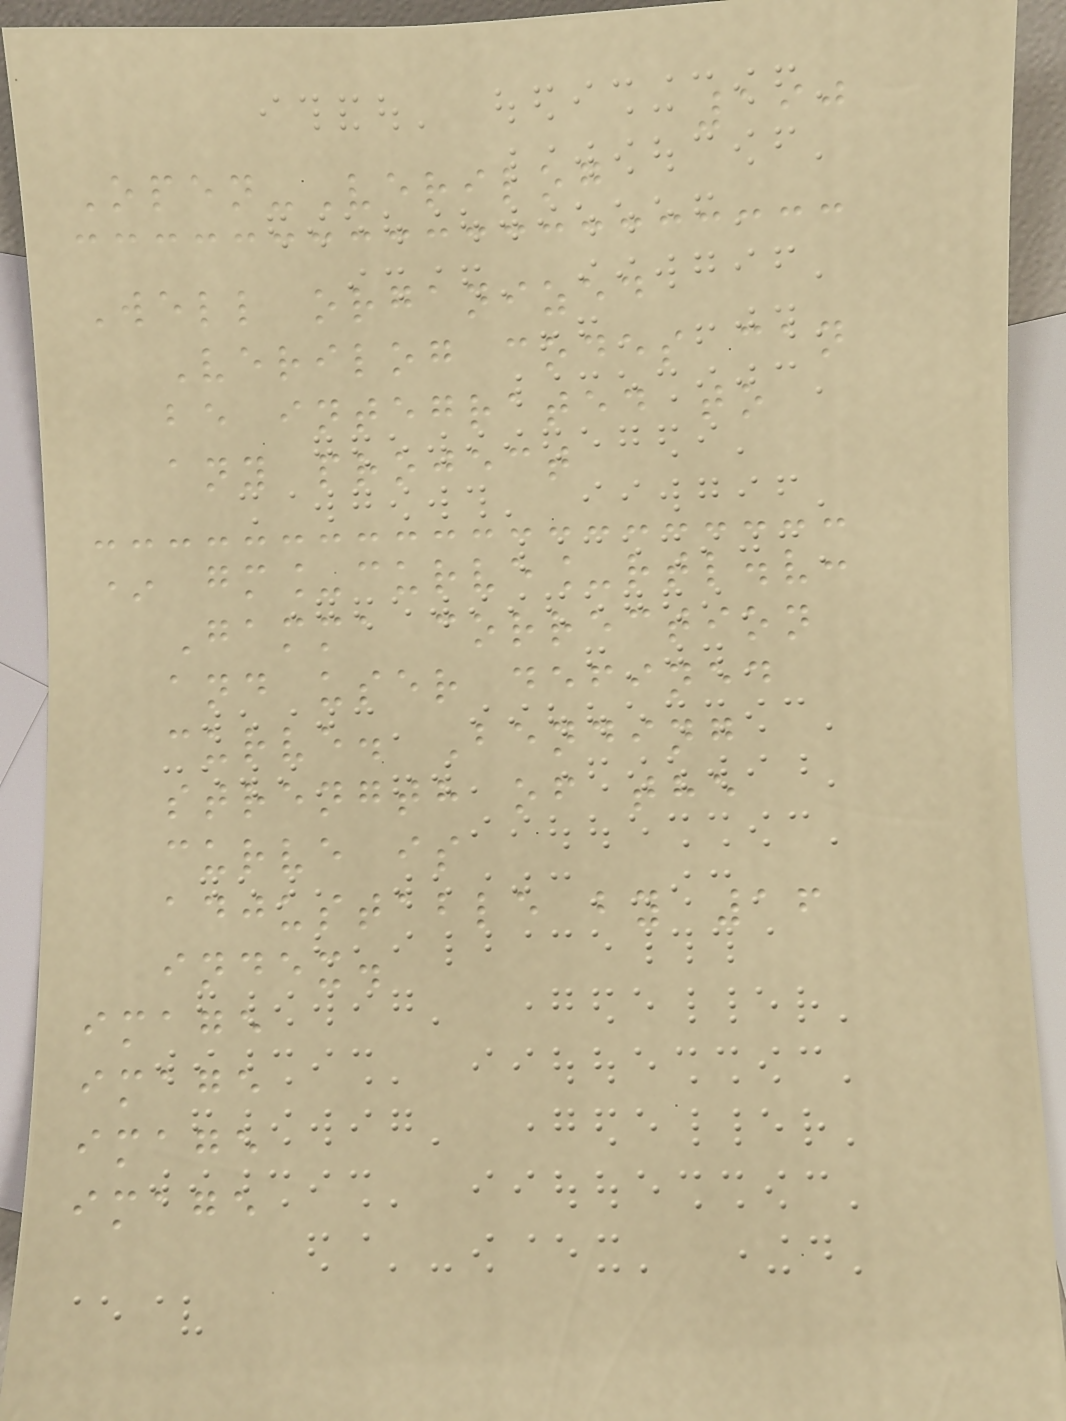190
Open-Verilog
Well organized
Verilog codes can
be integrated to
any project
* gm_curve_rtl.v:
Gamma correction
and user defined
curve. Bending
strength of the
curve is
adjustable by 16
index.
image
image
image
image
